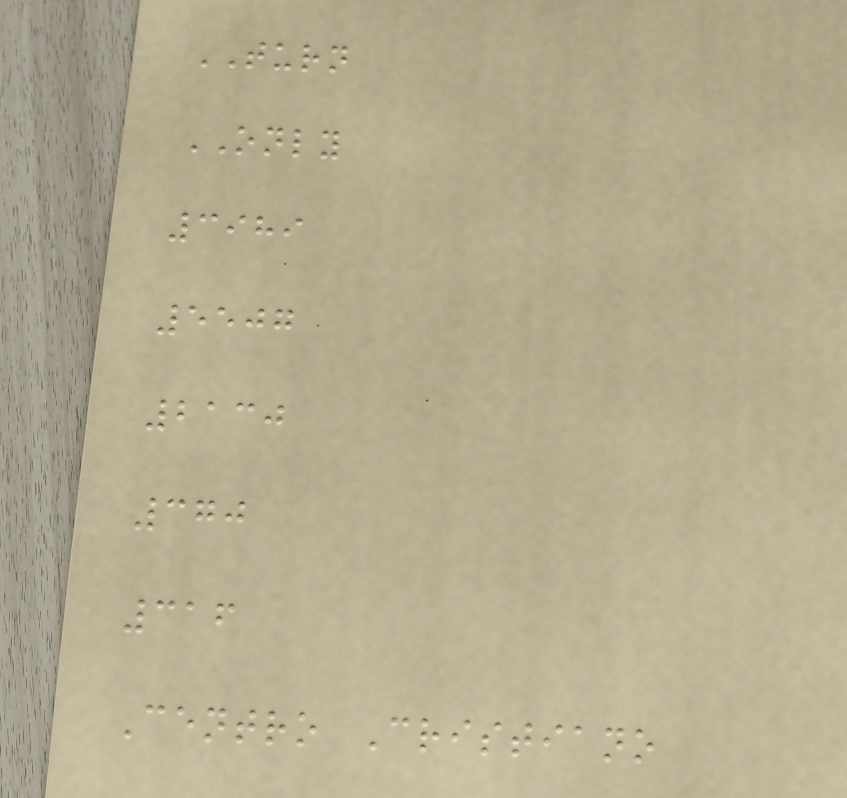TURN
ONLY
3989
5507
2130
370
316
Centro Cristiano
